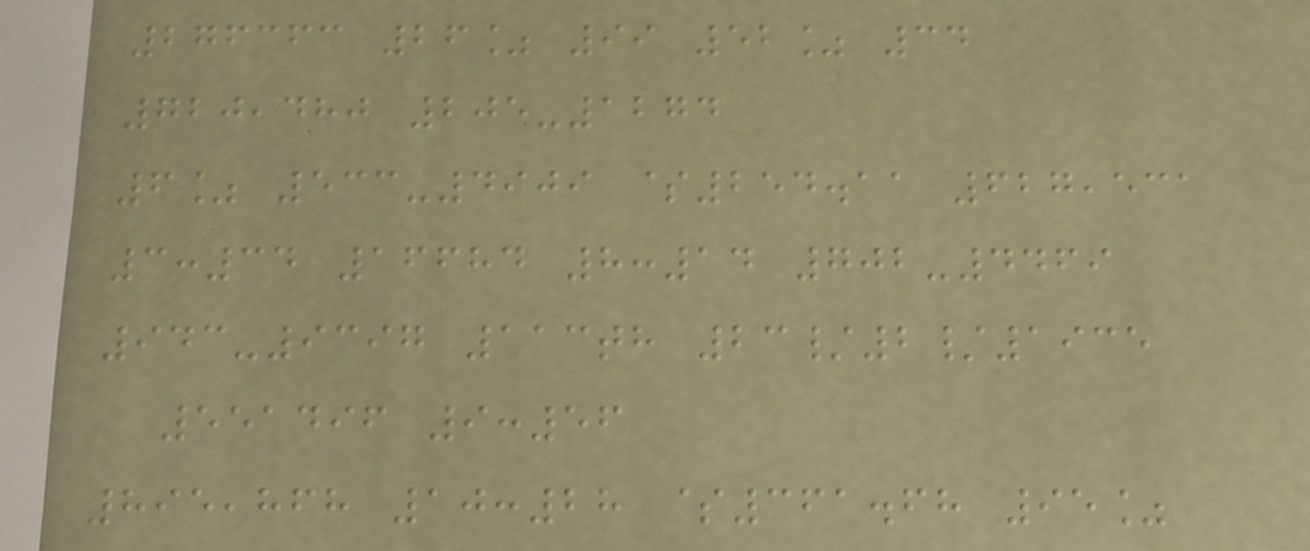276363 26% 99 52% 34
720,480 205-1274
6% 533-4909 $254.11 627,531
3:34 16684 8:14 702-4469
943-9397 113th 23/2/1935
551496 9:56
895,868 10:28 $361.68 95%
